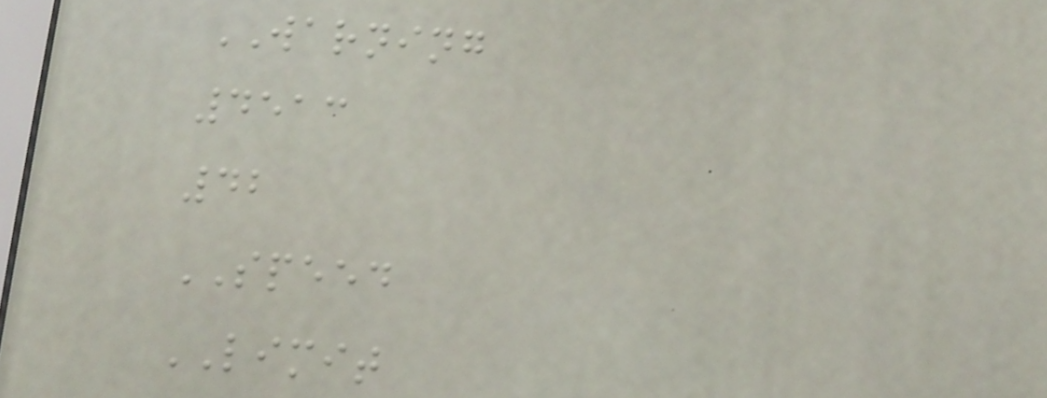WARNING
4513
42
SPEED
LIMIT
